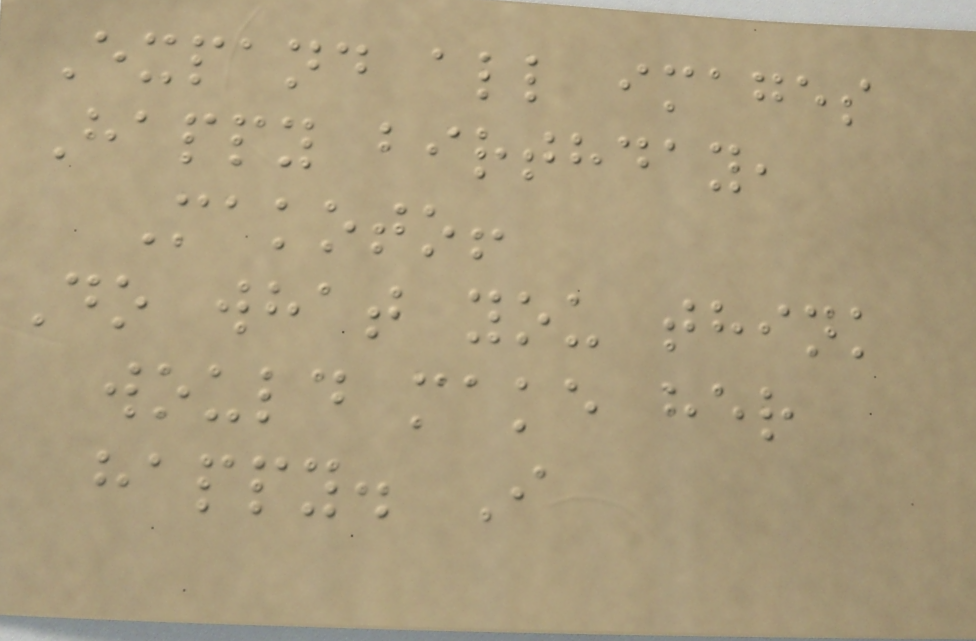Expand all images
Happy birthday,
Makoto!
Do what you think
would make her
happy. I
